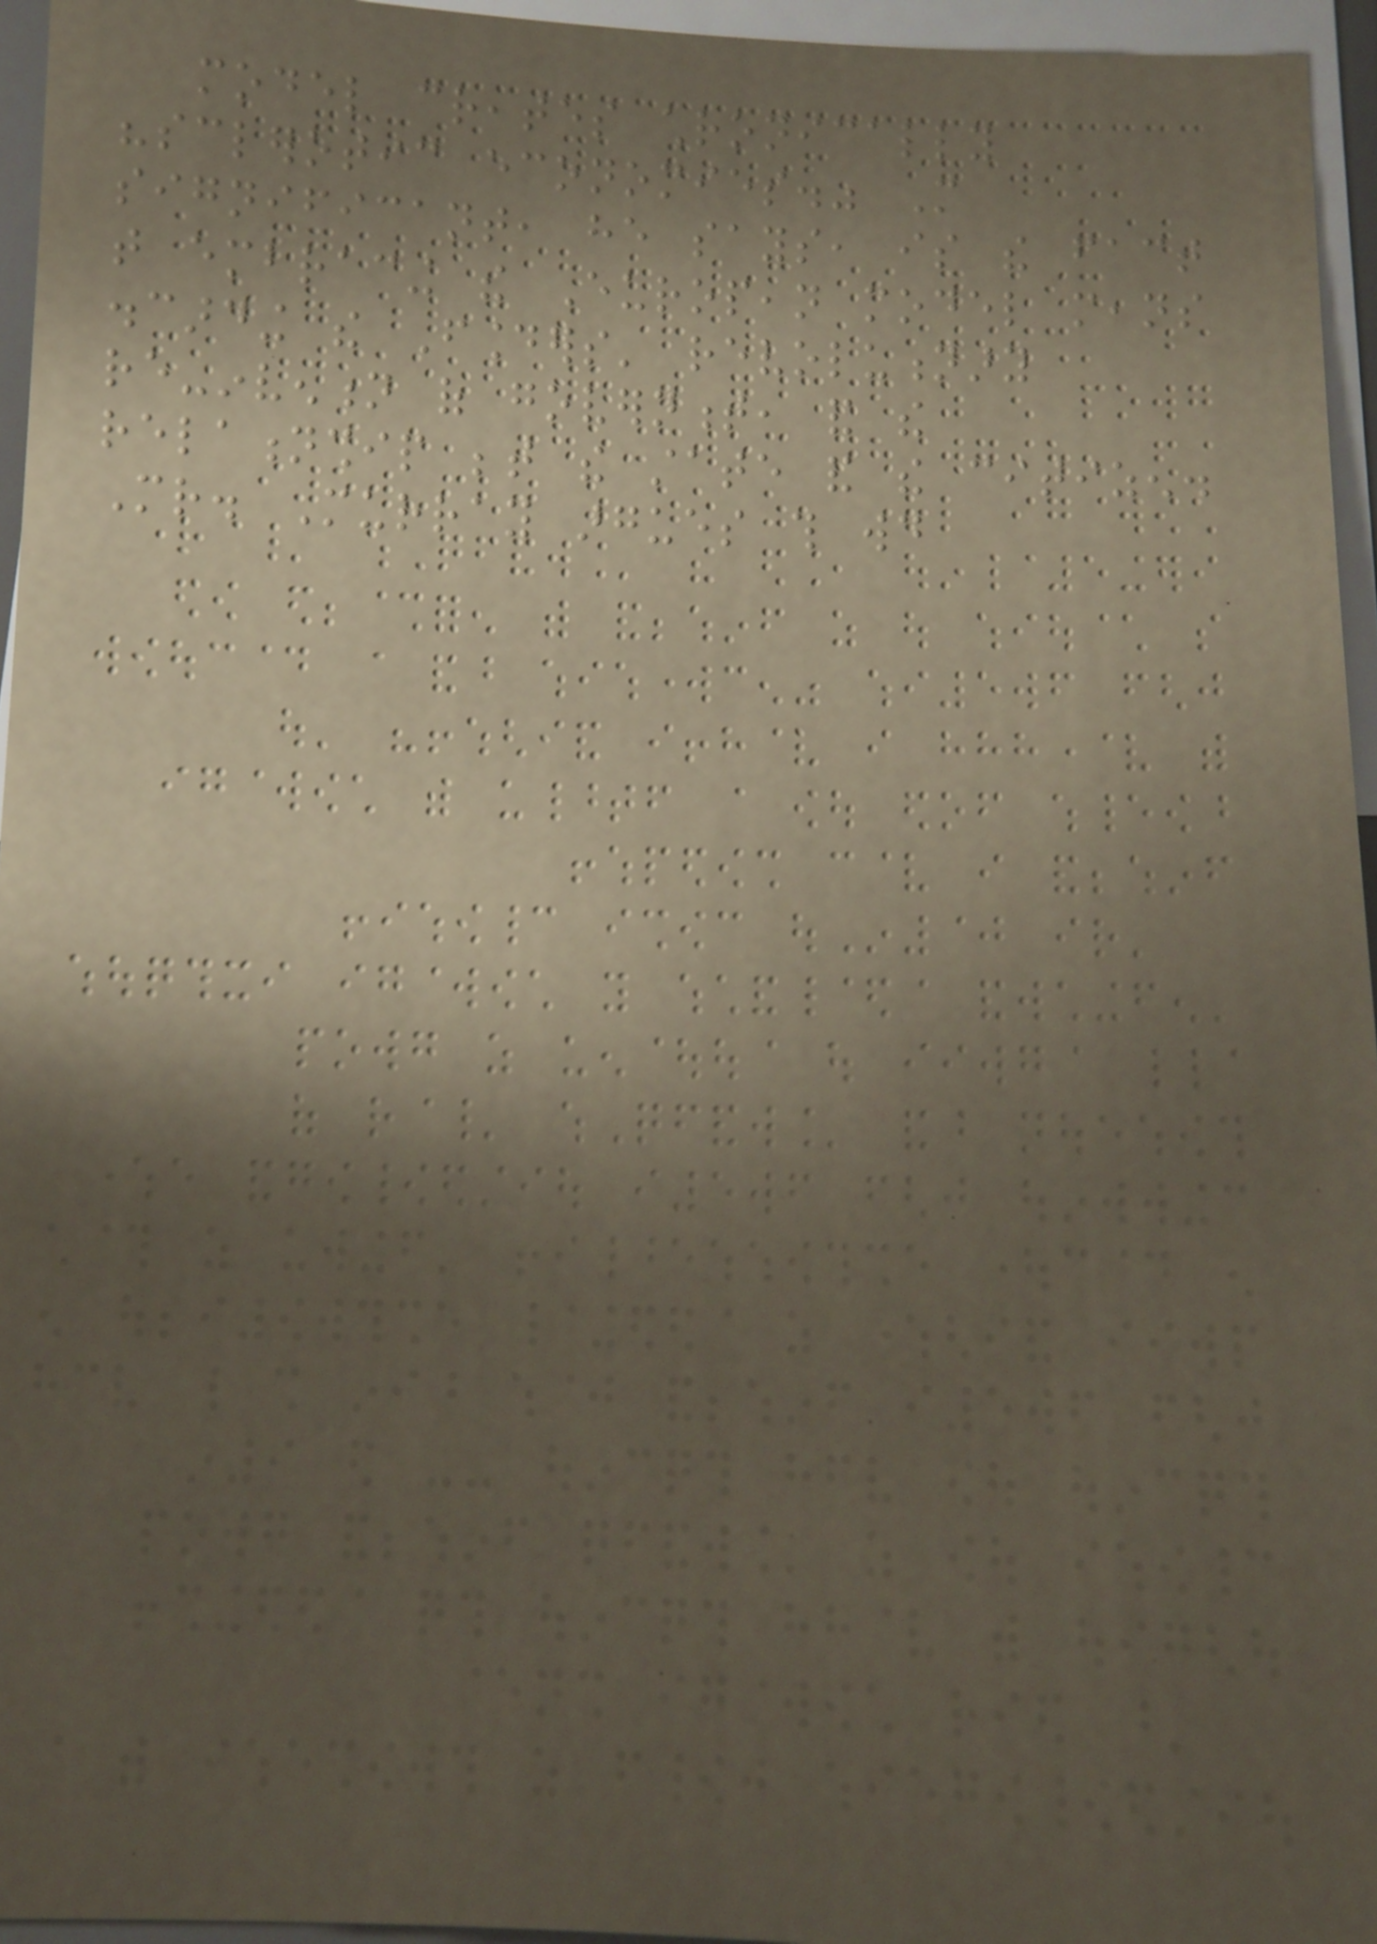model creates chronically
"sclerotic economies." More
significant, he says, is the fact
that embracing the European model means
discarding the Founders' revolutionary
re-invention of government, and the
relationship between the state and the citizen.
Mr. Murray argues this would
